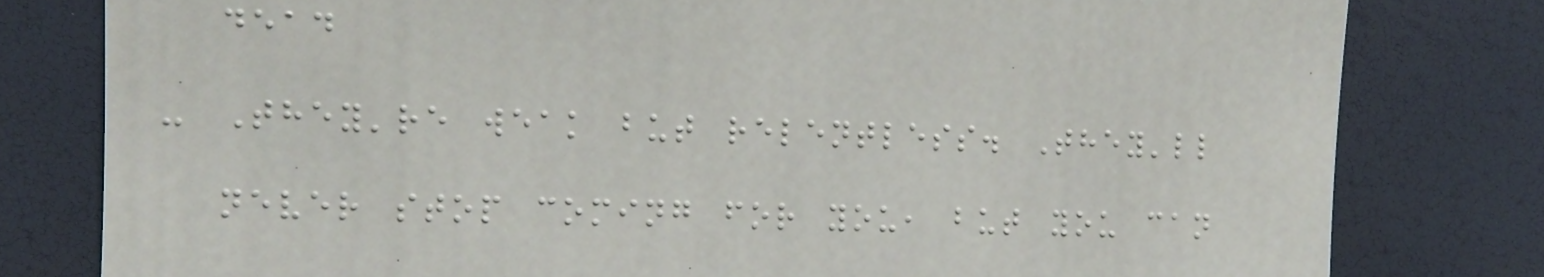dead
- They're weak but relentless. They'll
never stop coming for you, but you can
